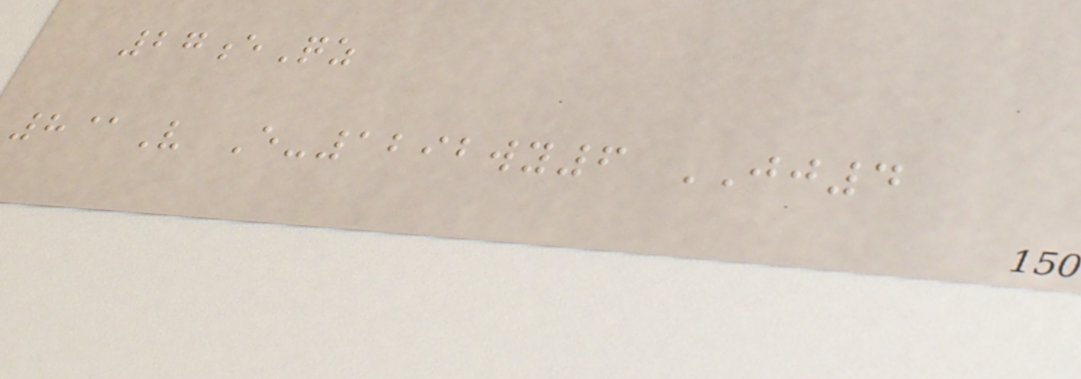27eQz
8@V E-1292wy6 JJ4
